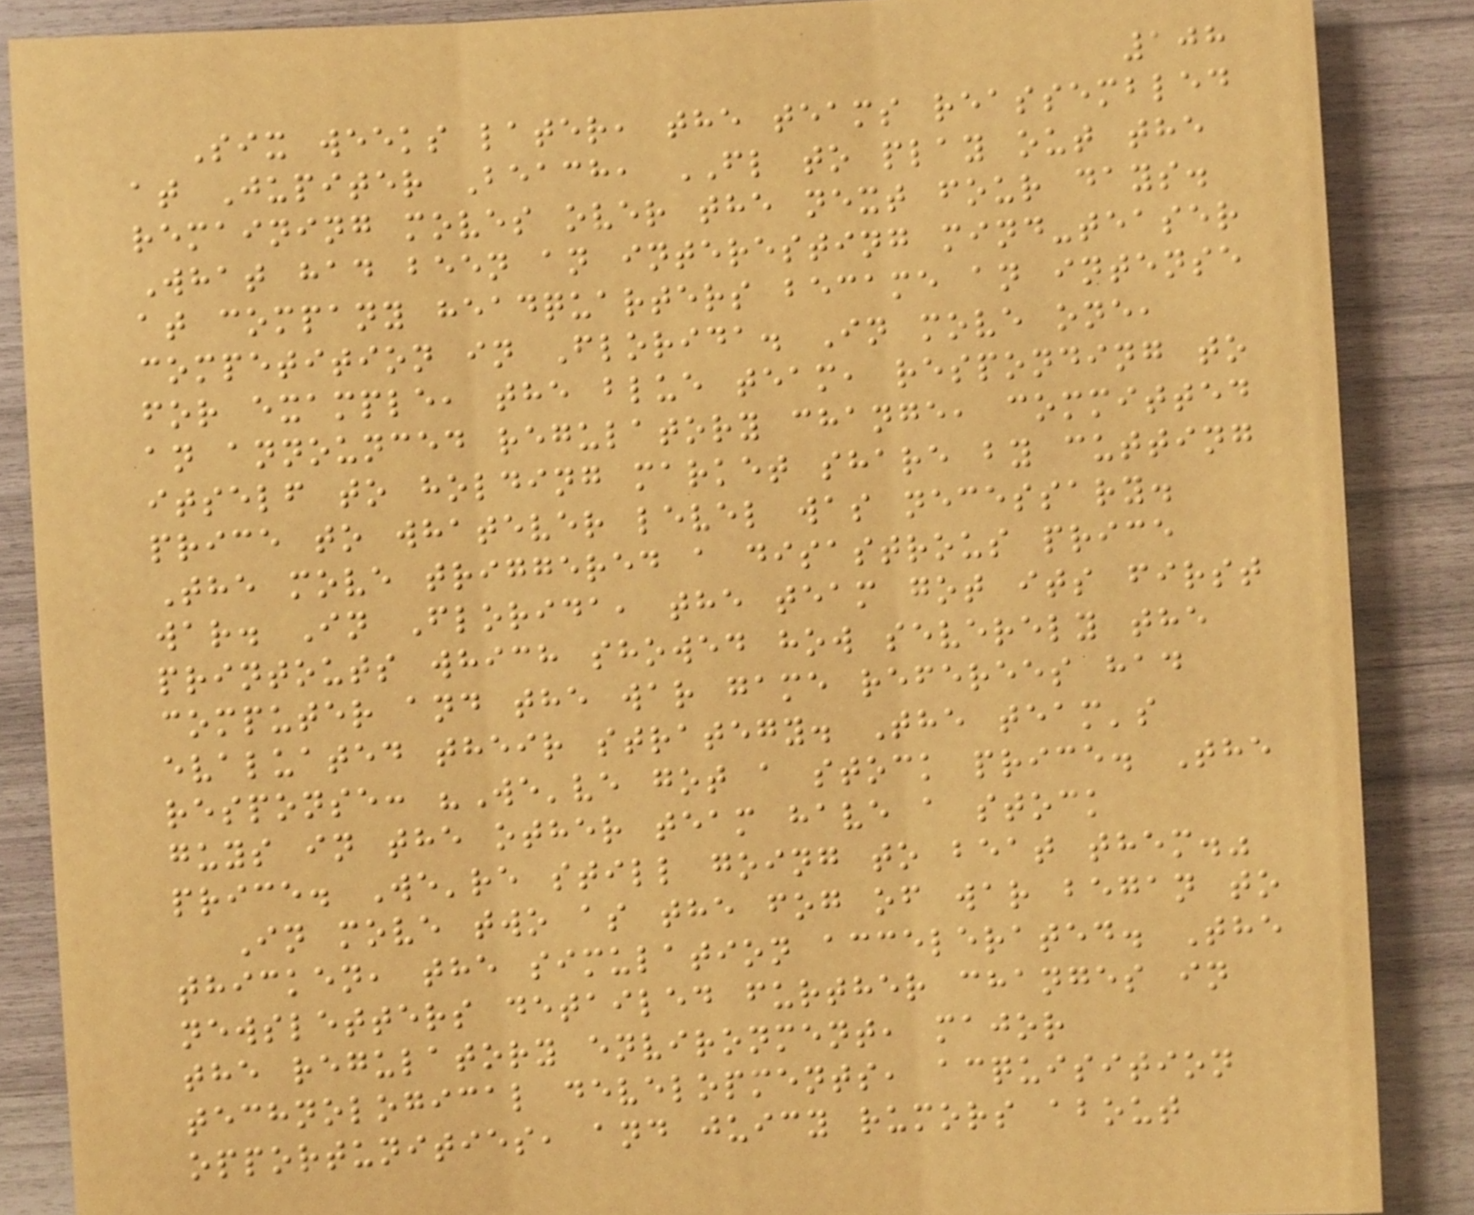108
Six weeks later, the teams reassembled
at Jupiter Beach, FL to play out the
remaining moves over the next four days.
What had been an interesting mind-teaser
at company headquarters became an intense
competition in Florida. In move one,
for example, the blue team, responding to
an announced regulatory change, committed
itself to holding market share by cutting
price to whatever level was necessary.
The move triggered a disastrous price
war. In Florida, the team got its first
printouts which showed how severely the
computer and the war game referees had
evaluated their strategy. The team's
response: "We've got a stock price. The
guys in the other team have a stock
price. We're still going to beat them."
In move two as the fog of war began to
thicken, the simulation accelerated. The
newsletters detailed further changes in
the regulatory environment, major
technological developments, acquisition
opportunities, and juicy rumors about
